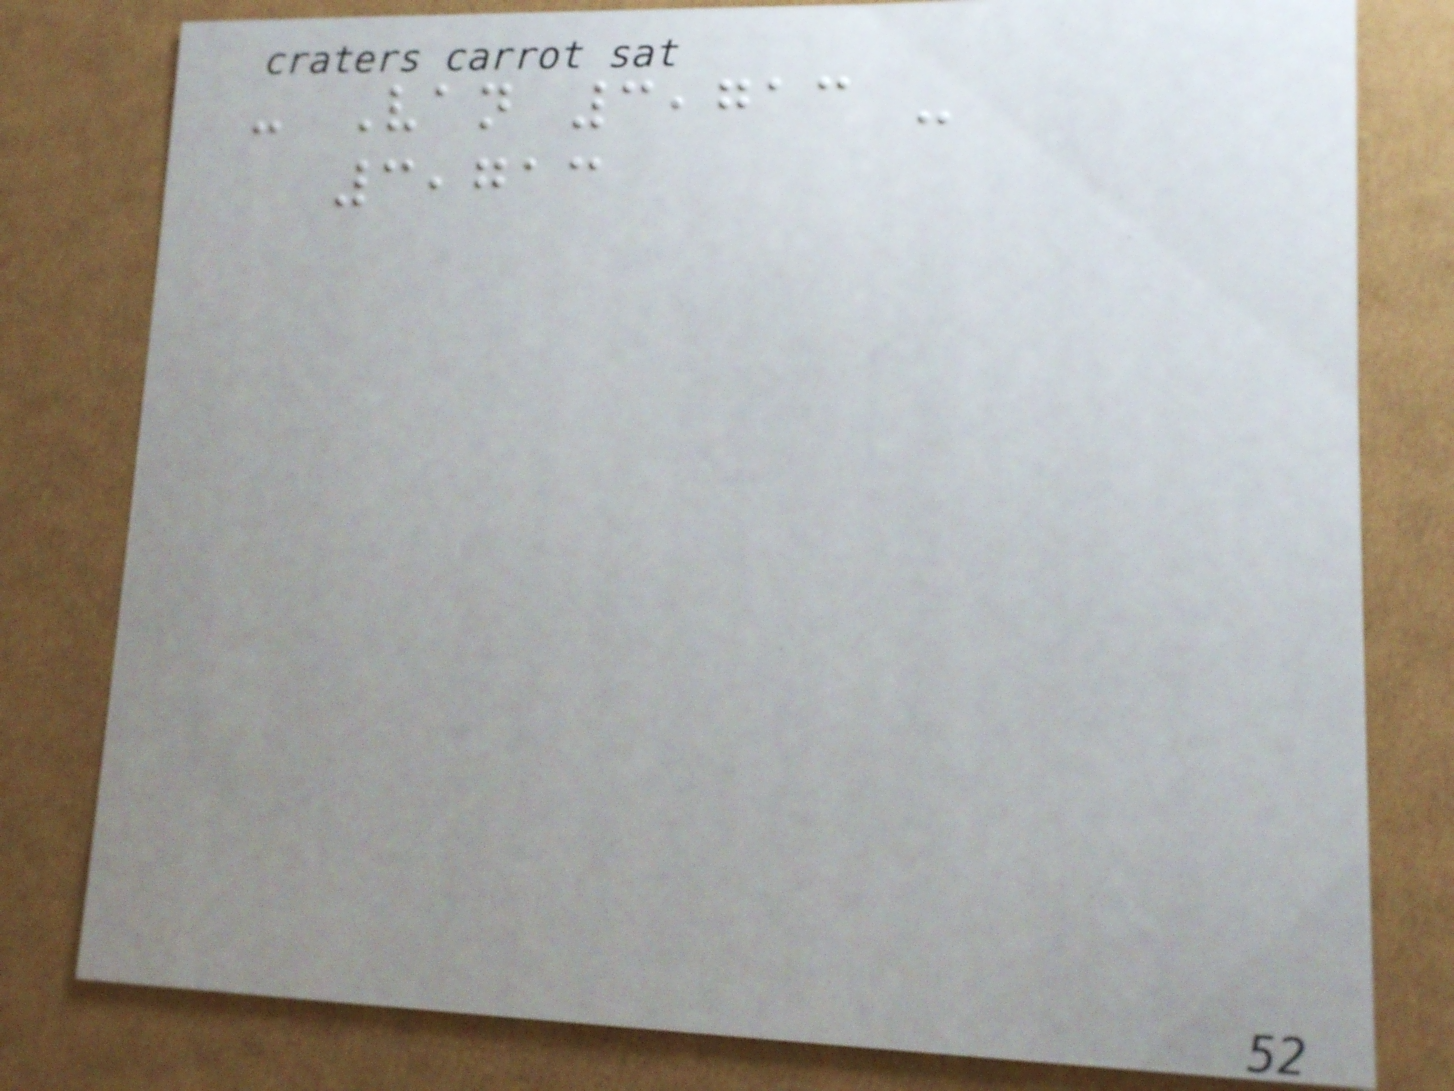- Van 3,713 -
3,713
